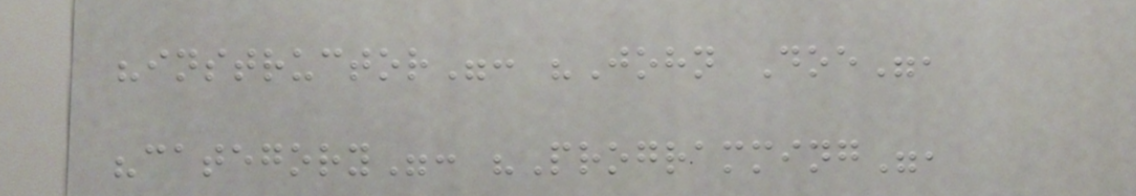"instructor": "John Doe",
"category": "Programming",
